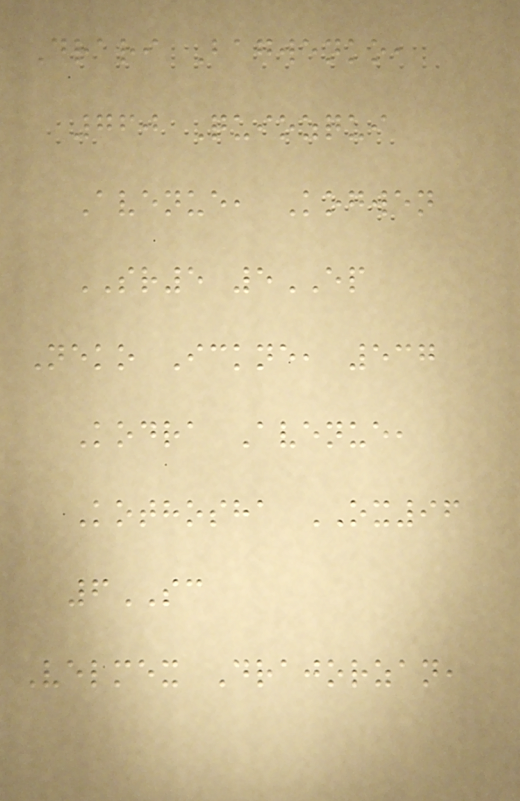Drari Bagwenko,
760 Quiozqui
Avenue, Kogwen
SR5 5EP
Neko Ickne, 537
Kodra Avenue,
Kothosha OX96
6SC
Velmex Drajorzan,
